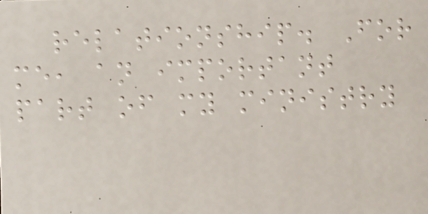relationship. For
me, an important
part of my ministry
